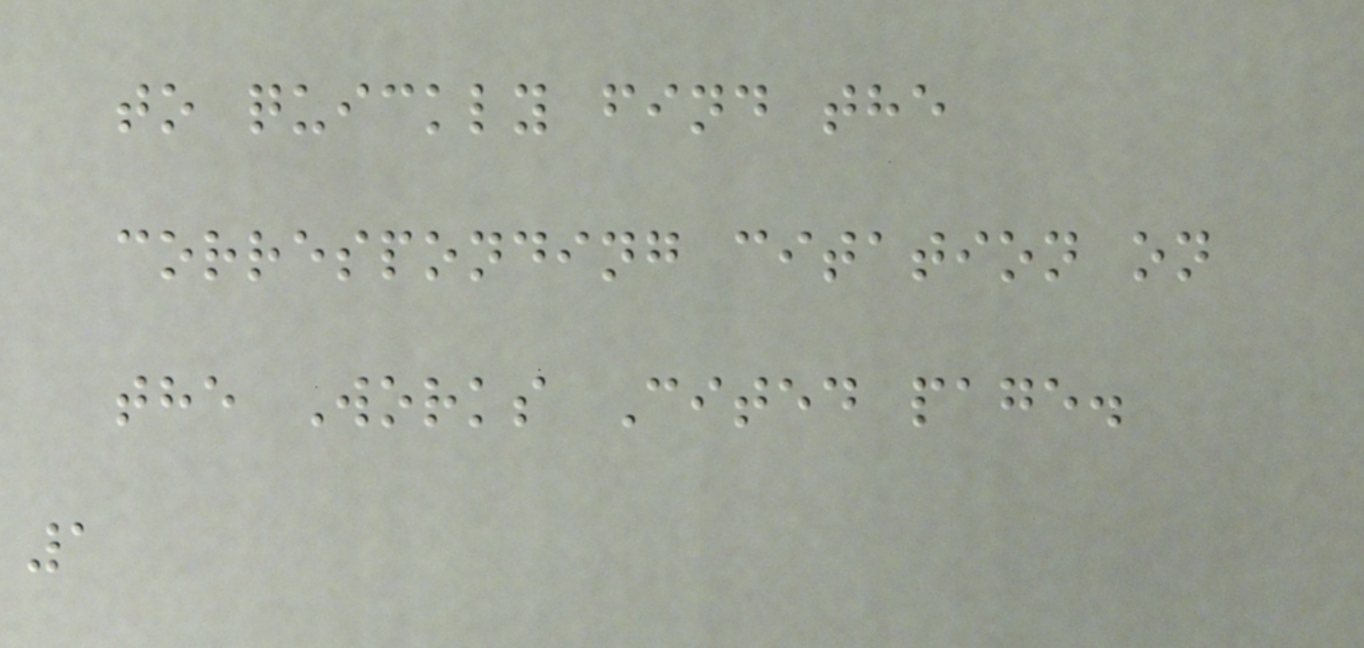to quickly find the
corresponding citation on
the Works Cited page.
1
